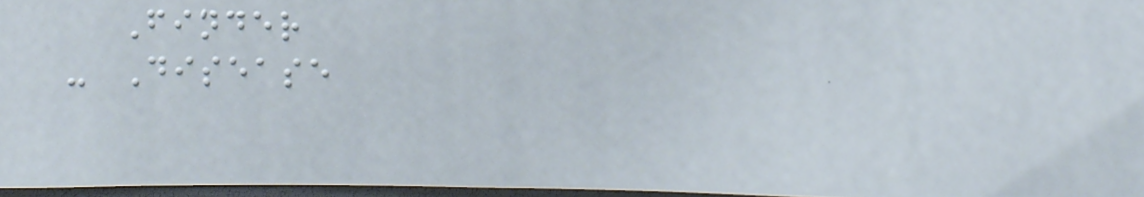Finder
- Disease
